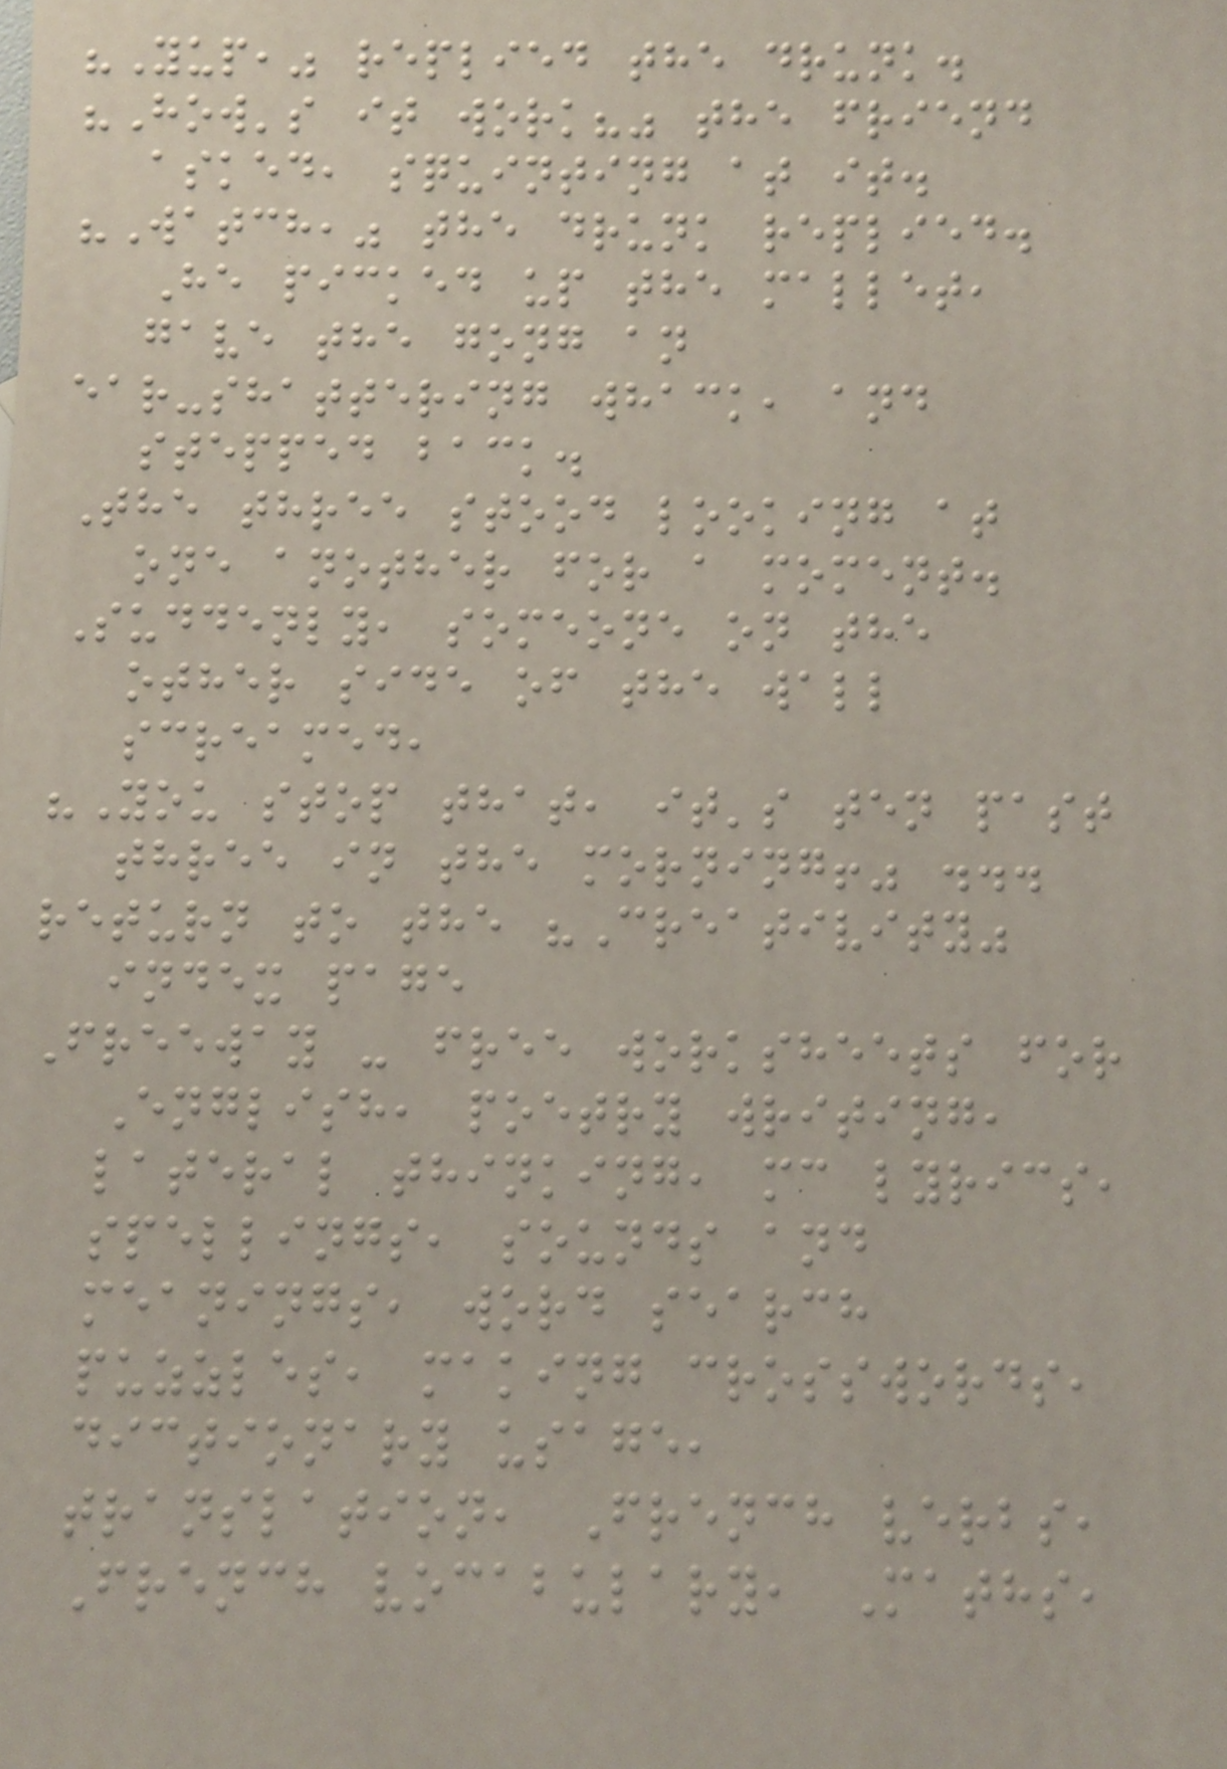"Yup," replied the drunk.
"How's it work?" the friend
asked, squinting at it.
"Watch," the drunk replied.
He picked up the mallet,
gave the gong an
ear-shattering whack, and
stepped back.
The three stood looking at
one another for a moment.
Suddenly, someone on the
other side of the wall
screamed,
"You stop that, it's ten past
three in the morning!" ...
return to the "Creativity"
index page
Freeway - free worksheets for
English, poetry writing,
lateral thinking, mc lyrics,
spellings, sounds and
meanings, word search
puzzles, making crosswords,
dictionary usage,
translation, French verbs,
French vocabulary, Maths,
